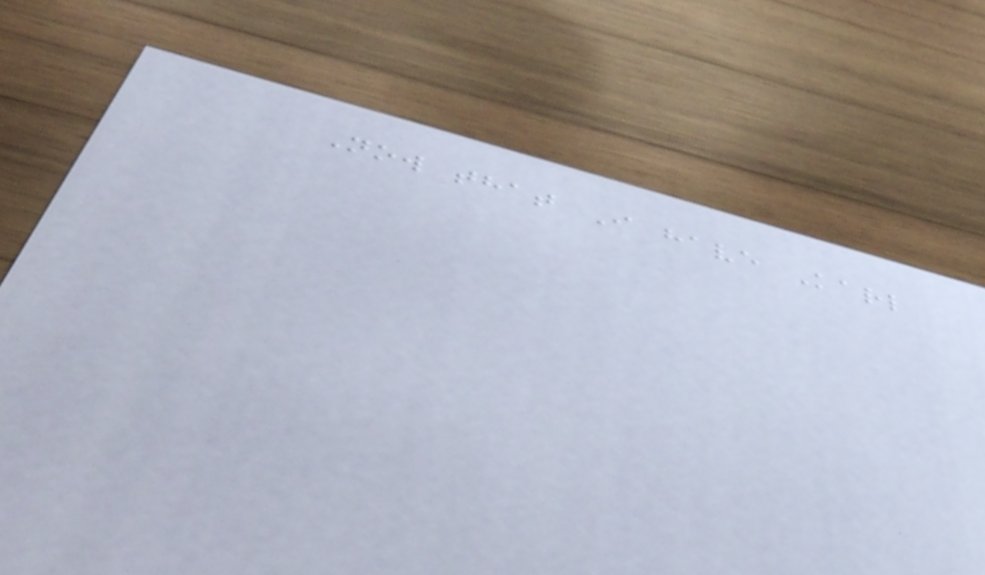Now that I have Karl
